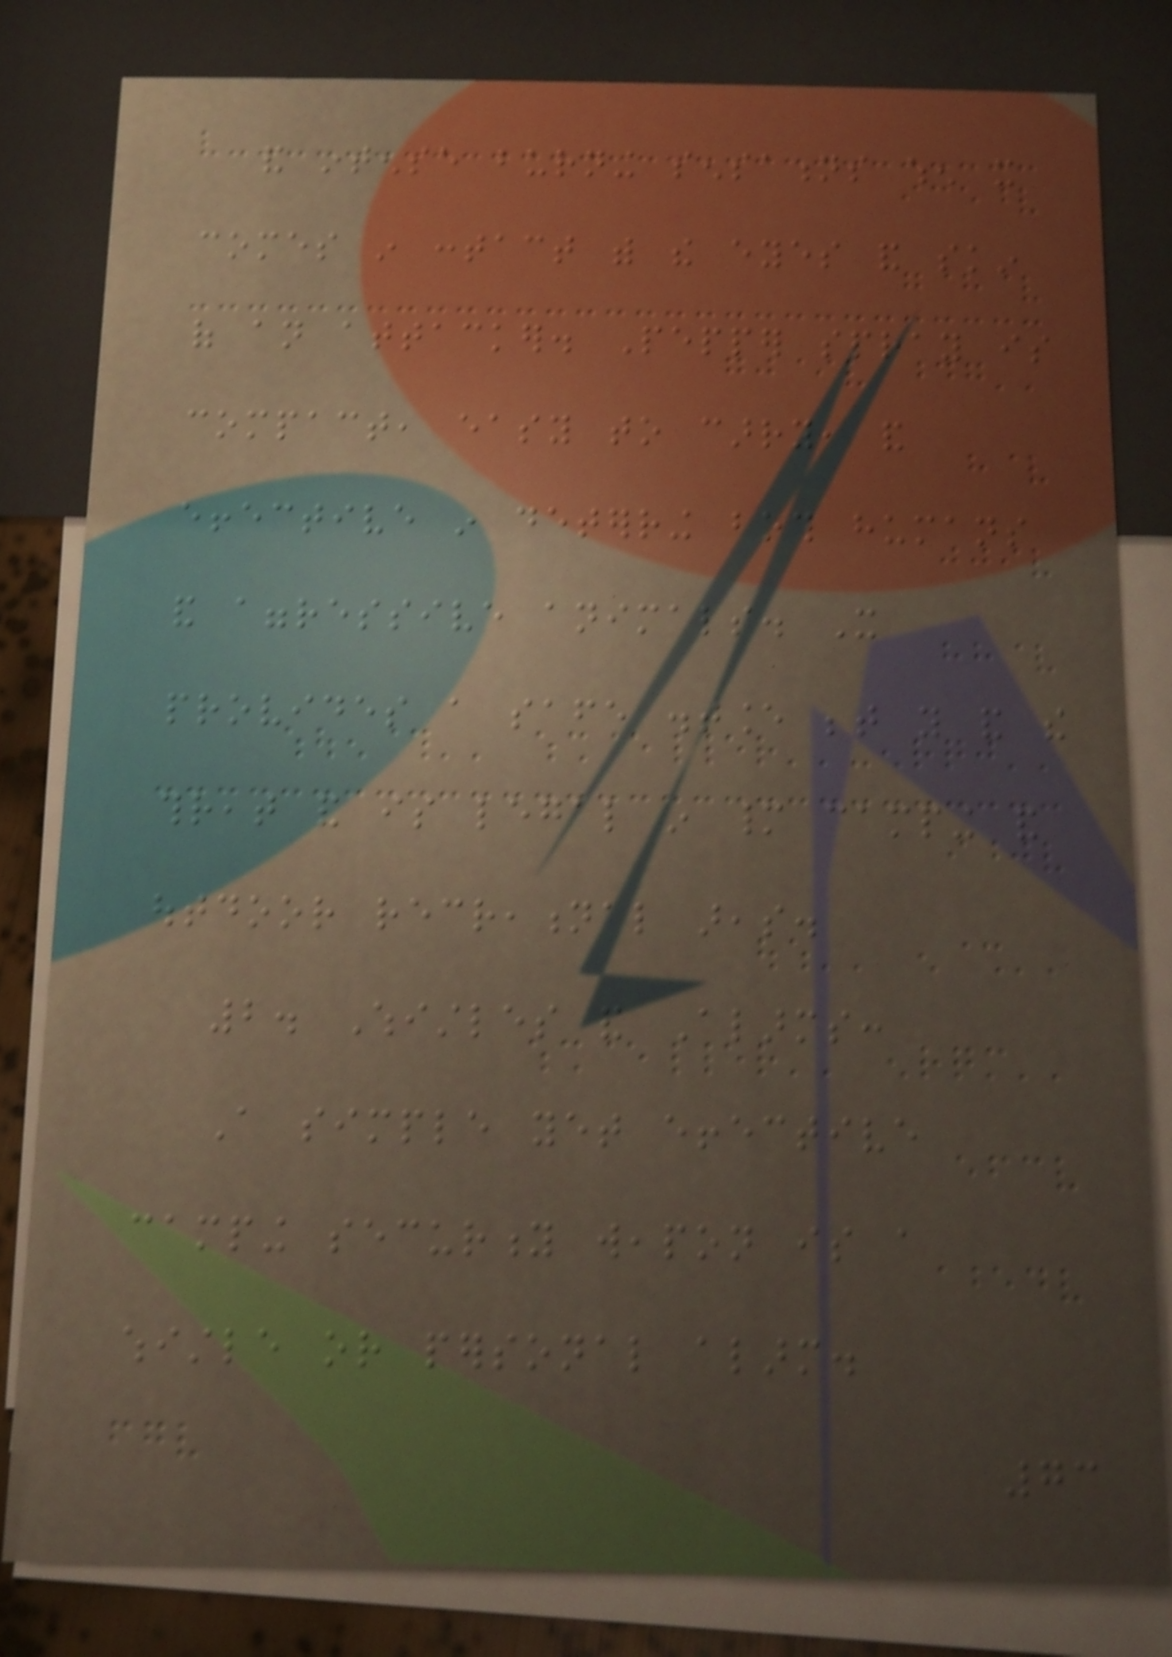and intense burning sensations when it
comes in contact with the eyes and skin
of an attacker. Pepper spray is
compact, easy to carry, and
effective in deterring both humans
and aggressive animals. It
provides a safe distance between you and the
threat and is legal in many camping and
outdoor recreational areas.
2. Whistles and Alarms:
A simple yet effective
camping security weapon is a
whistle or personal alarm.
73
